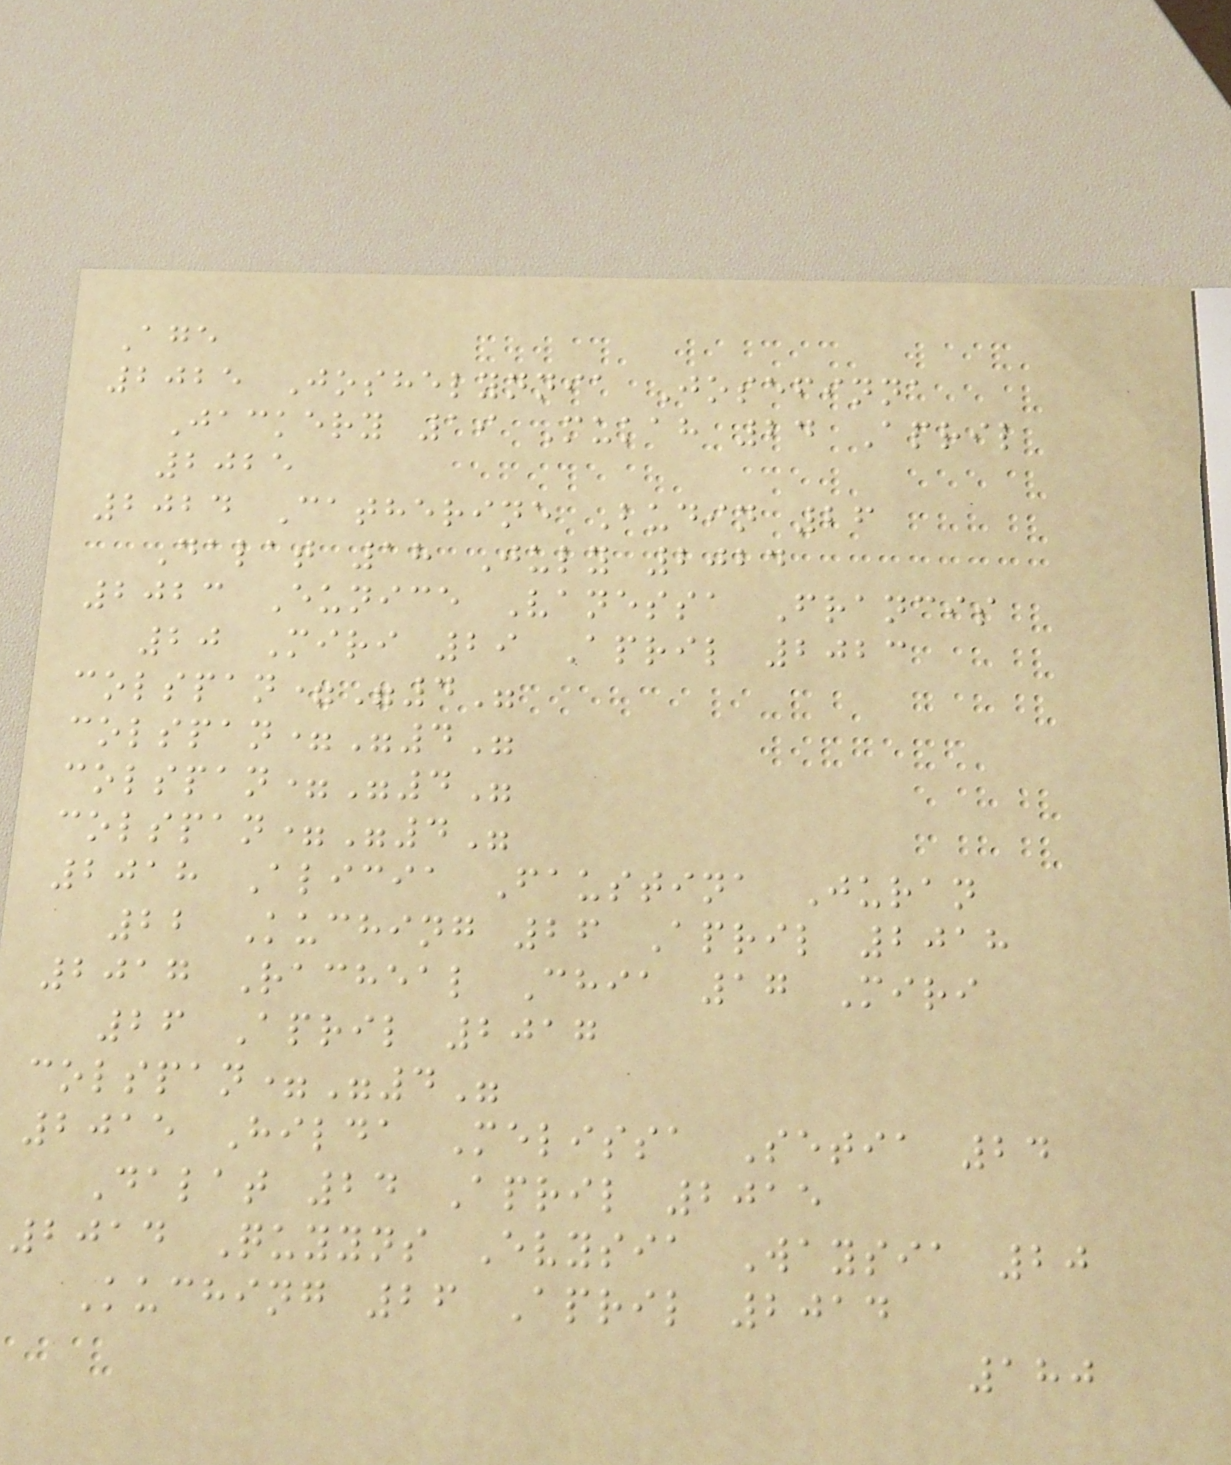Age
2025 Joshelynnia Josefinna
Jackery 19 Mukah 24 April
2025
2024 Catherine Budin 26
Dalat 18 July 2024
2023 Eunice Vanessa Francis
20 Miri 29 April 2023
colspan="4"
colspan="4"
colspan="4"
colspan="4"
2018 Alicia Faustina Juran
22 Kuching 26 April 2018
2017 Racheal Chia 17 Miri
26 April 2017
colspan="4"
2015 Hilda Melissa Setia 24
Dalat 24 April 2015
2014 Quyyns Evysia Waysia 20
Kuching 26 April 2014
180
